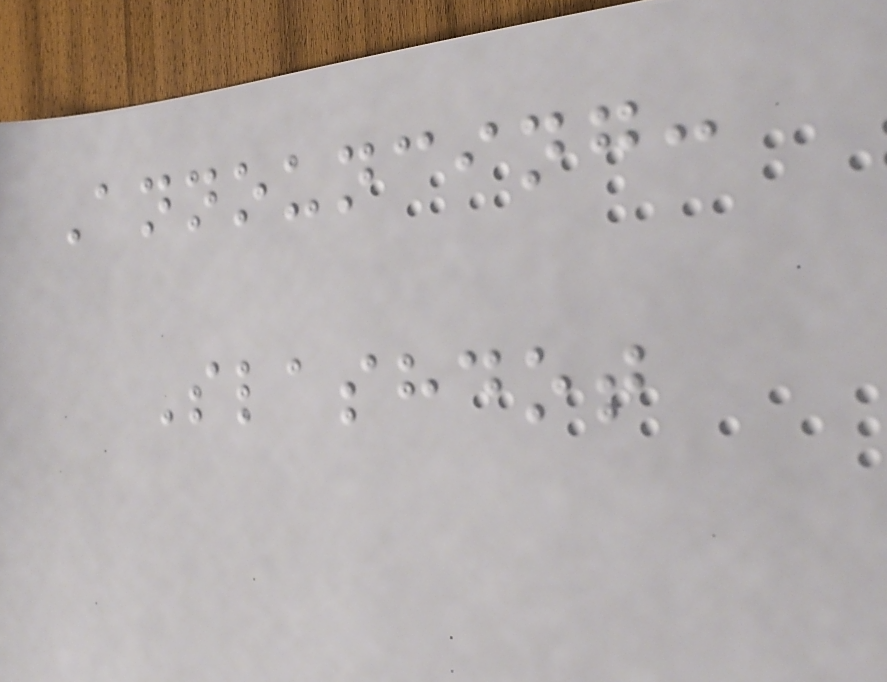Announcing:
Slashdot
